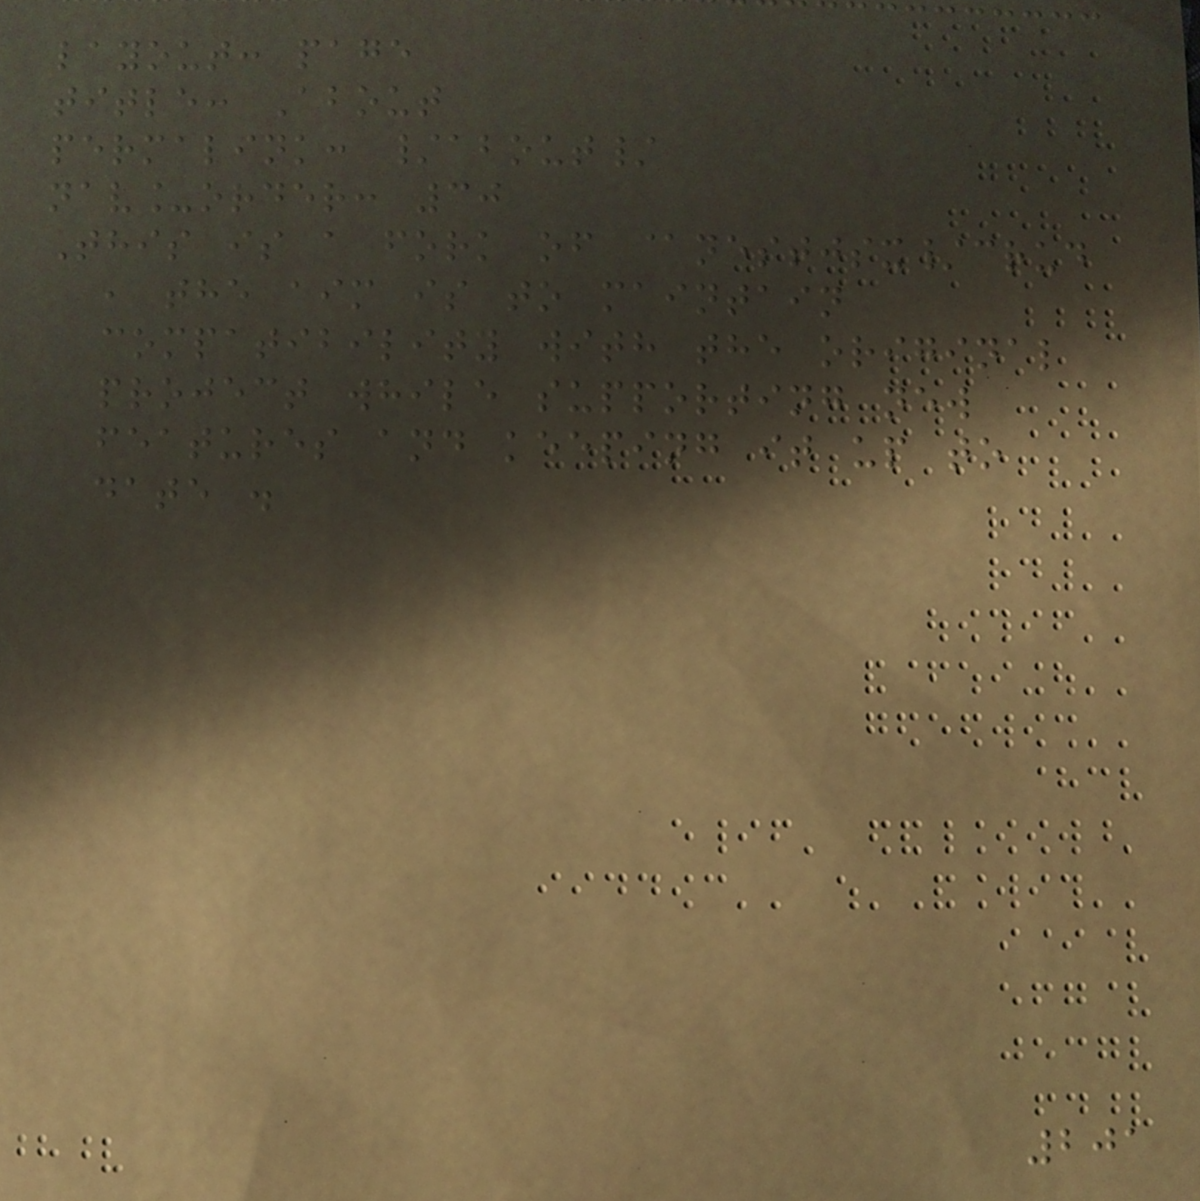layout: page
title: About
permalink: /about/
nav_order: 30
This is a fork of @nestjsx/crud
, the aim is to maintain
compatibility with the original
project while supporting new
features and keeping it up to
date .
201
